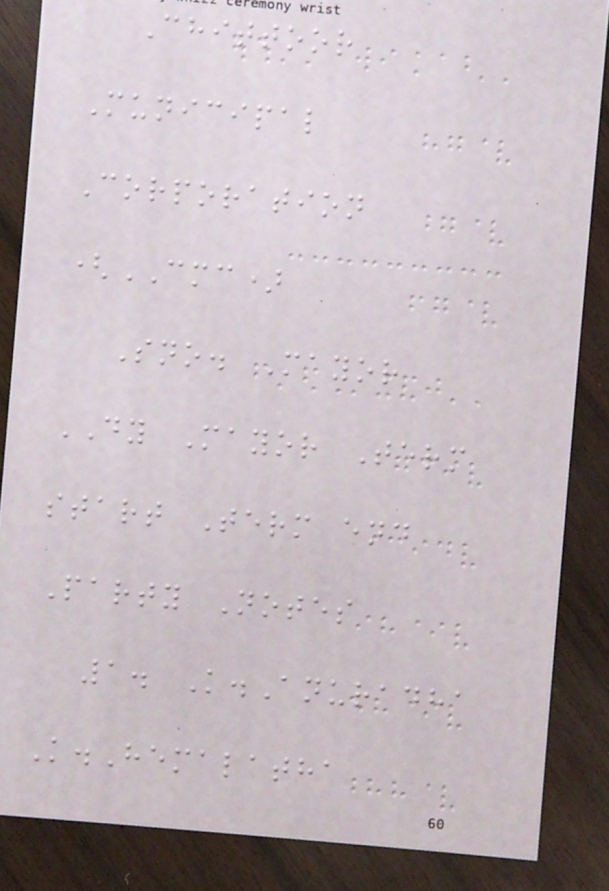Chittoor
Municipal
Corporation
(CMC)
Sno. Mayor
DY Mayor Term
start Term end
Party Notes
1. K.Anuradha
K.Hemalatha
